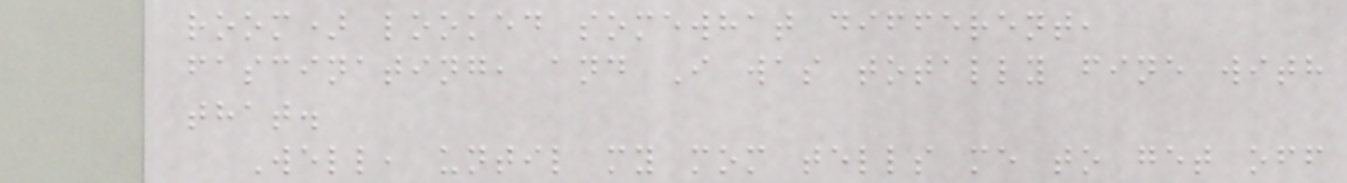room) looked somewhat different,
fascinating, and I was totally fine with
that.
Well, until my mom tells me to get off
